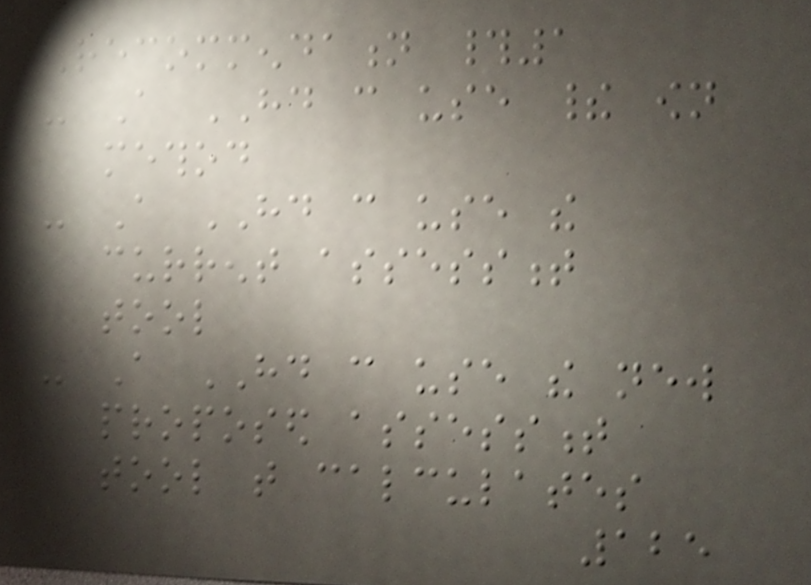Recommendation #1
- A HD can use their own
method
- A HD can use the
current assessment
tool
- A HD can use the new
proposed assessment
tool that calculates
125
